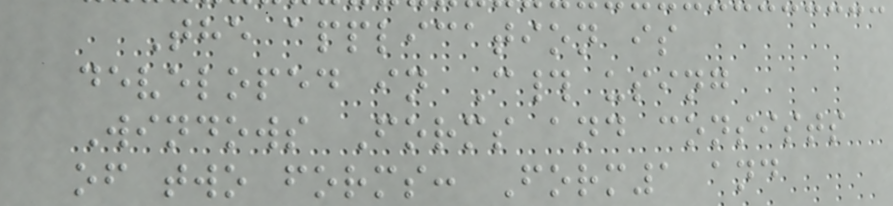The application is
developed in C# using
Windows Forms and consists
of two forms: Form1 and
